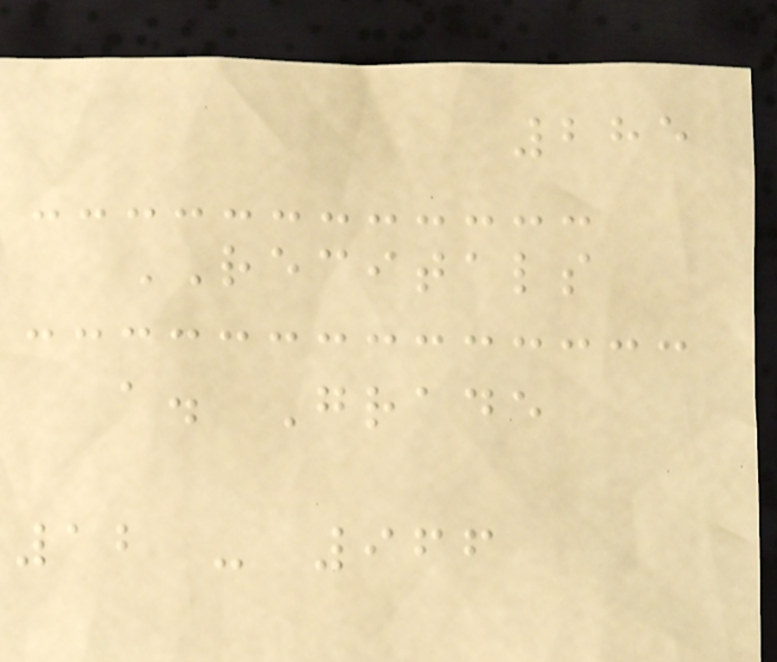285
RECITALS
a. Grade
12 - 966
